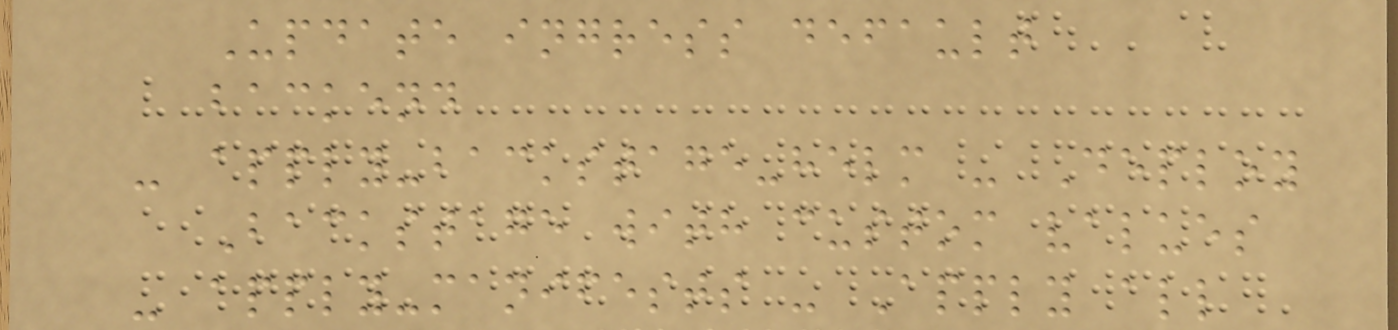Update ingress default
backend
- apply-backstage-helm - Deploy
Backstage with custom values
- apply-manifests - Apply all
